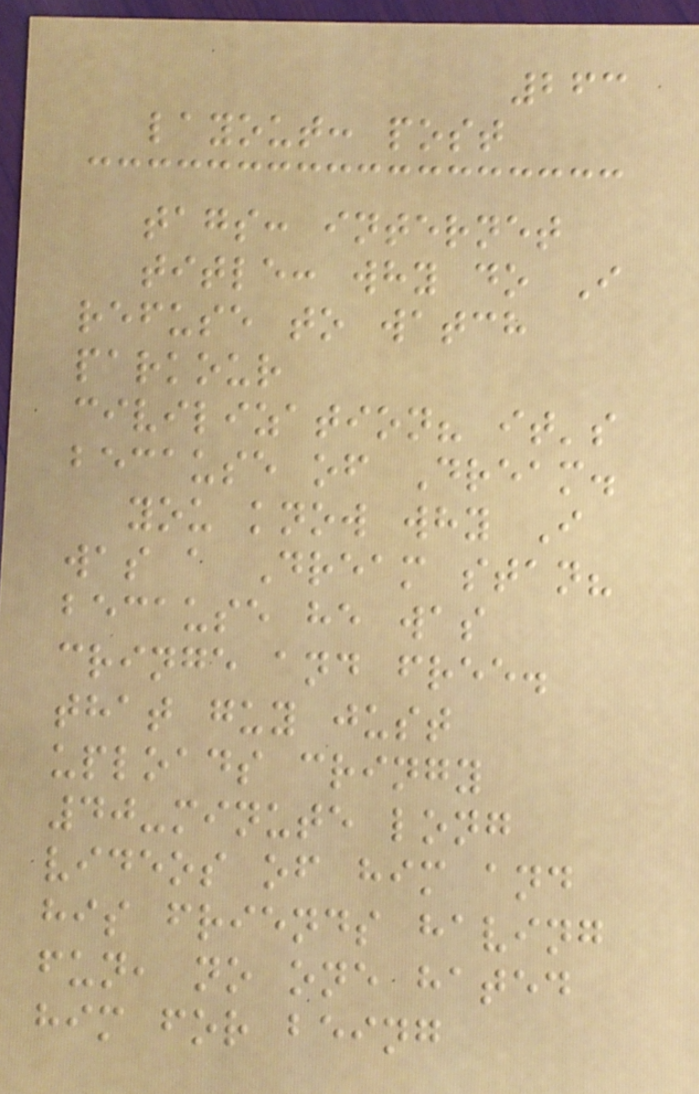263
layout: post
tags: internet
title: why do I
refuse to watch
parkour
civilization? it's
because of Dream.
you know why I
was a Dream stan?
because he was
cringe and free.
that guy just
uploads cringy
40-minute long
videos of him and
his friends having
fun, no one hated
him for being
